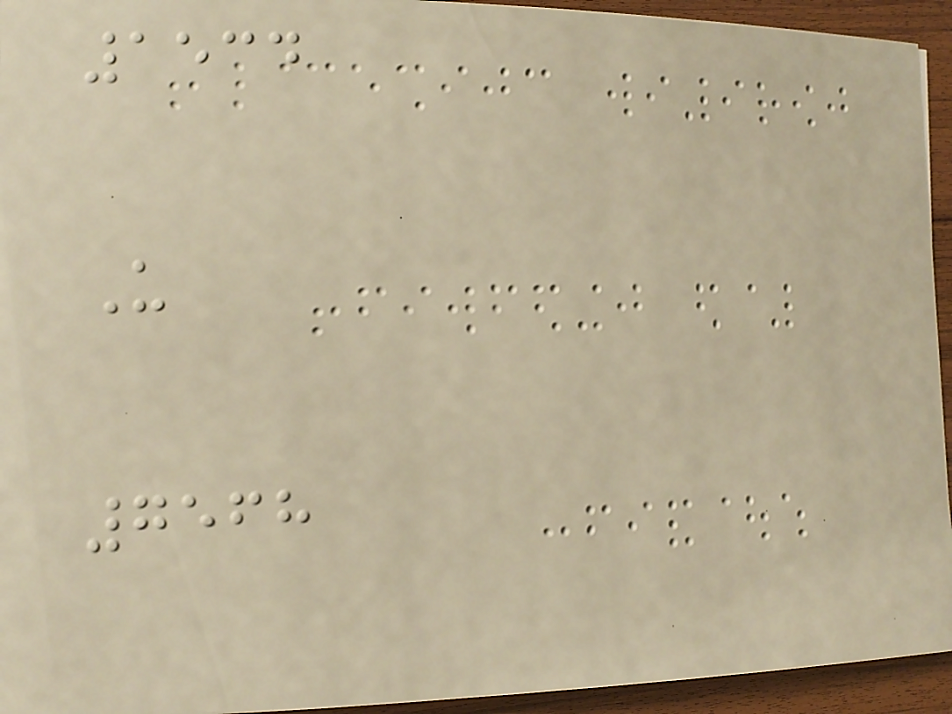1534
U
7568
